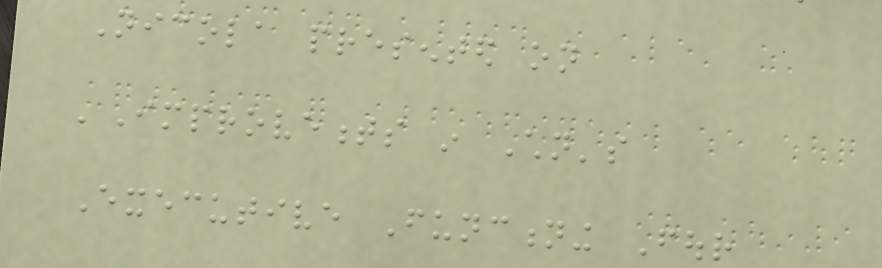Nicola presented on
'Improvements in Children's
Executive Functioning Four
